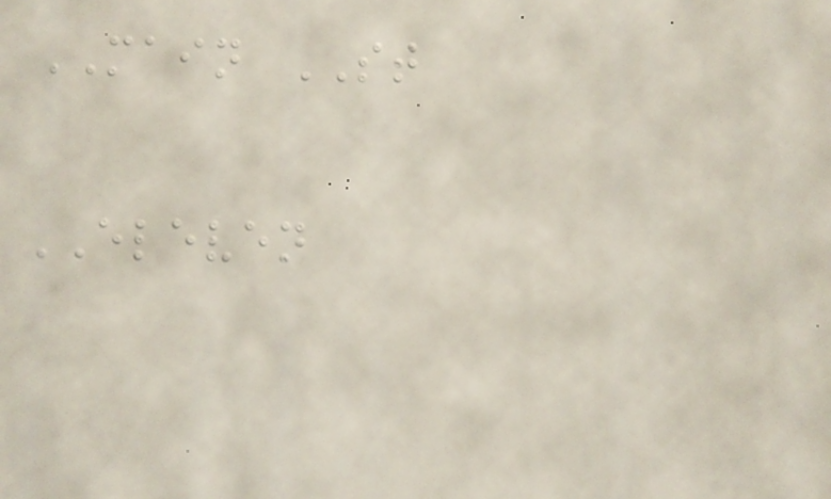MAIN ST
ELEVEN
